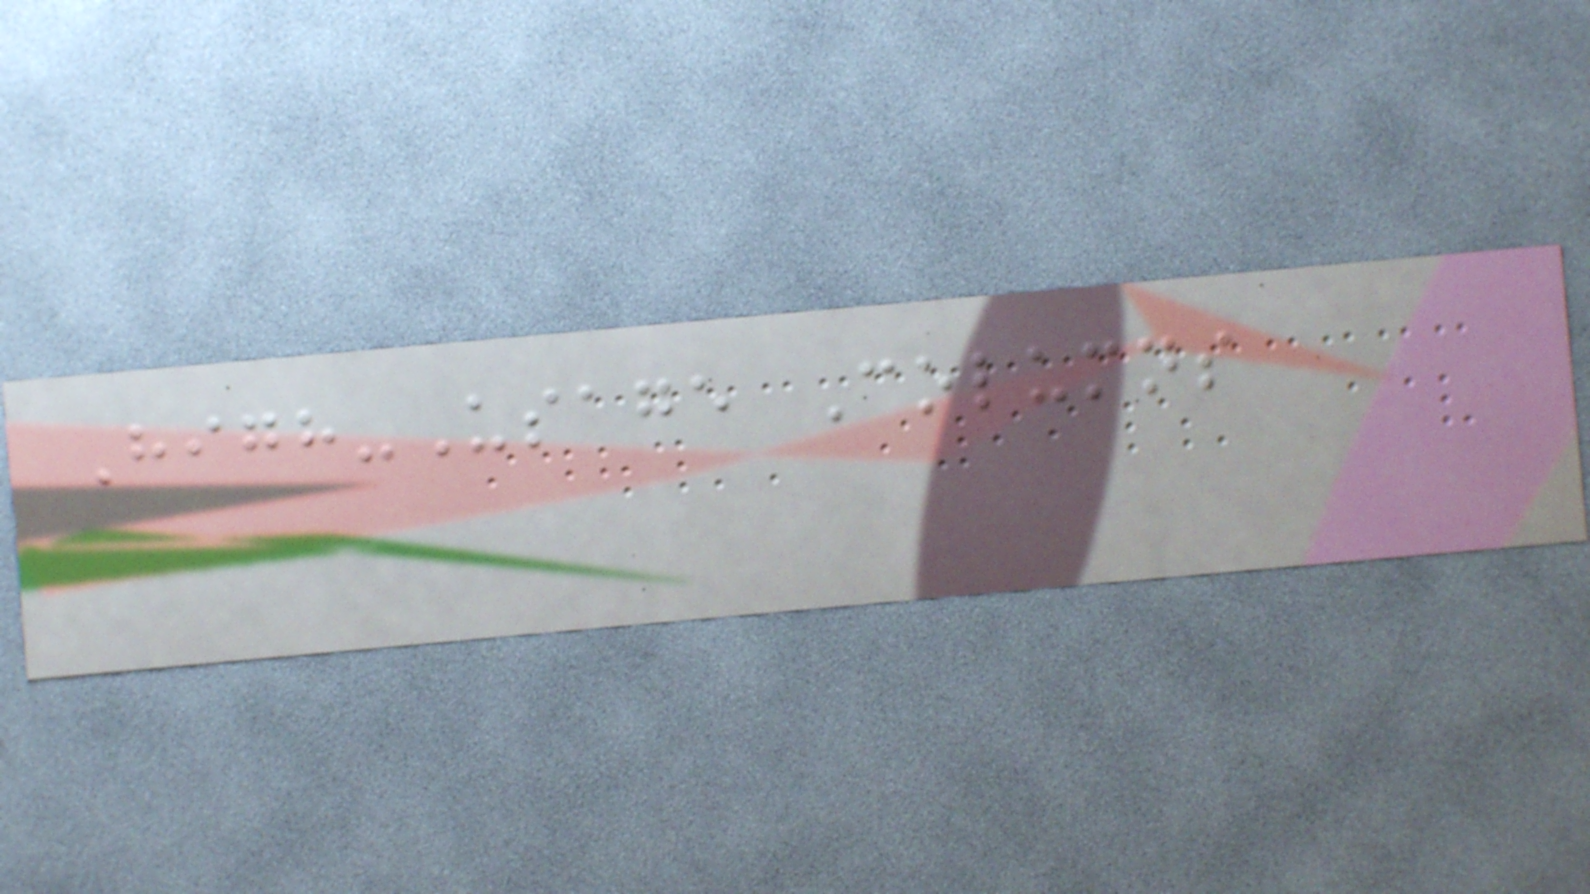High-Usage Columns
